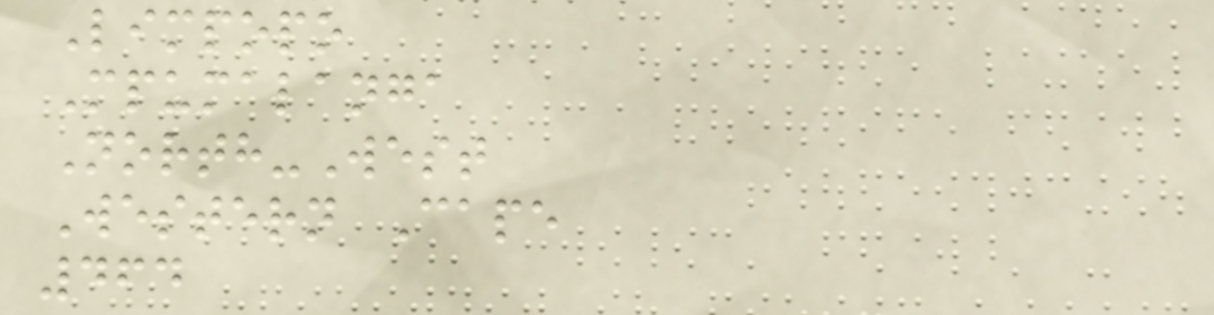Limpopo
Mpumalanga
North-West
Western Cape
464
